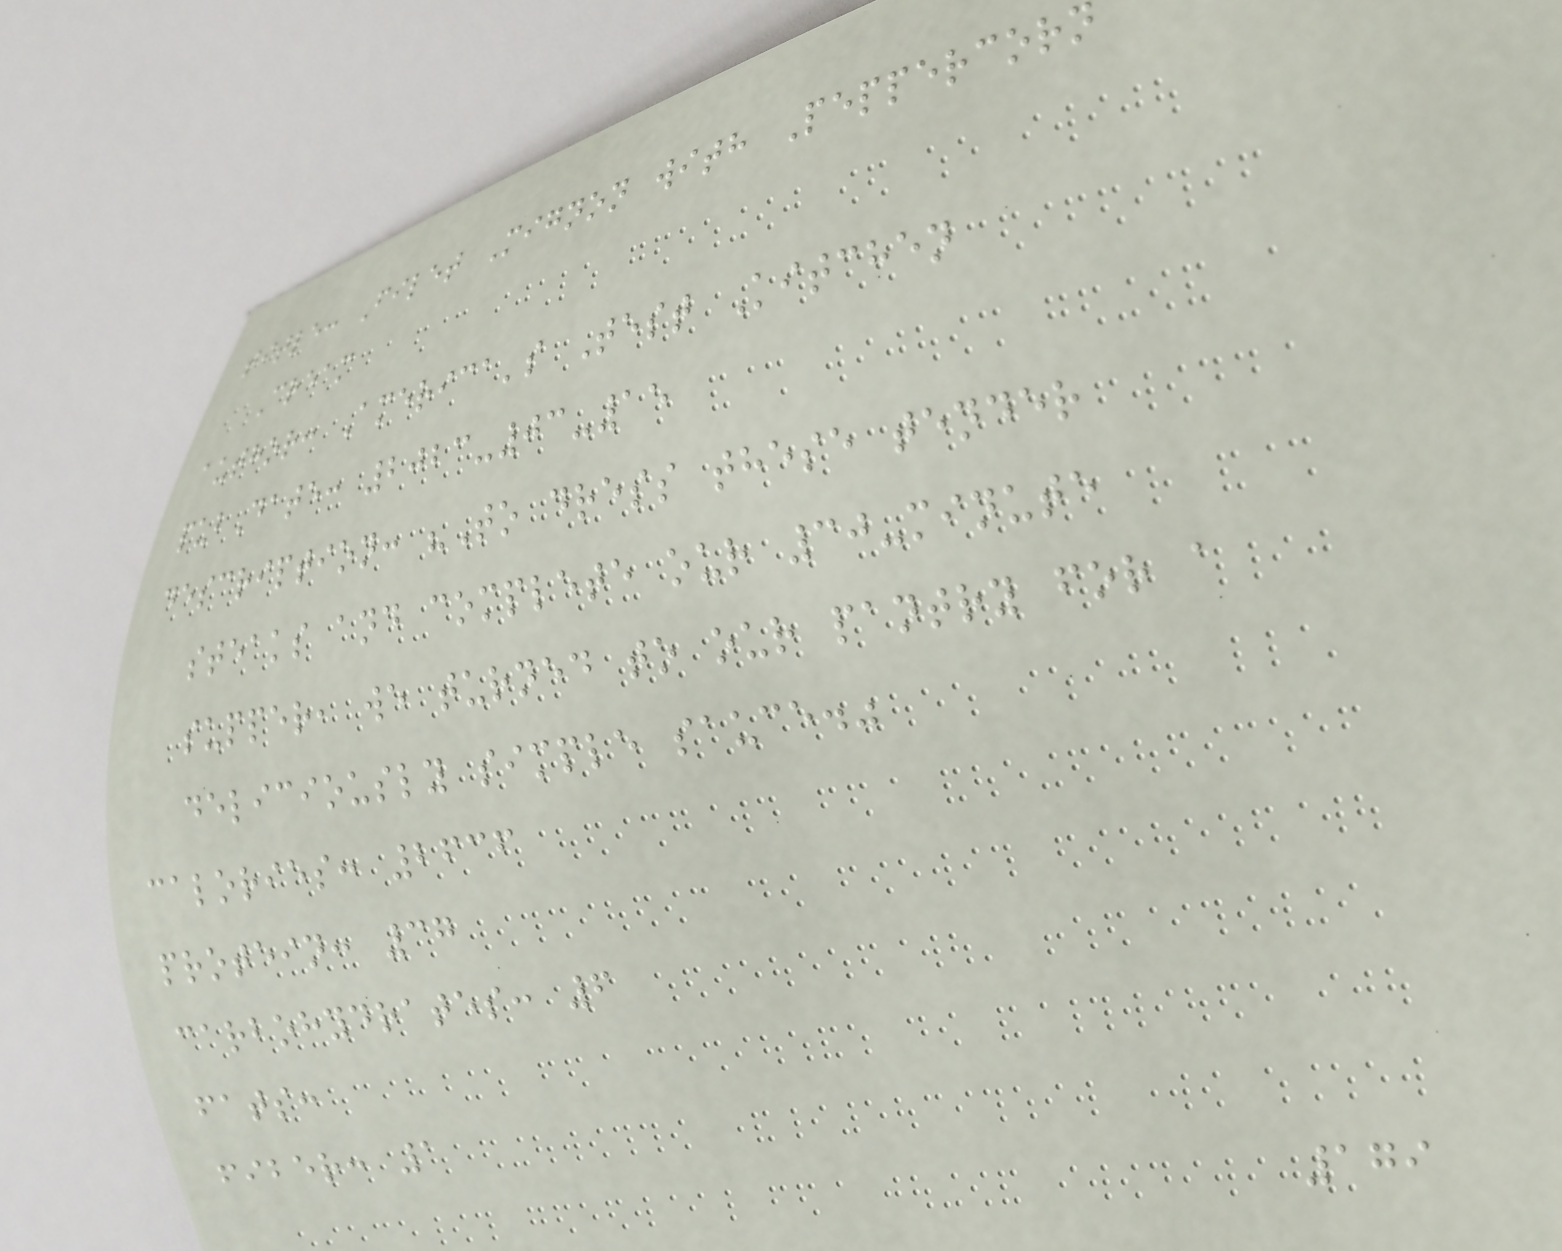title: Filet Mignon with Peppercorn
Cream
author: America's Test Kitchen
pubDate: 2023-03-15
description: "To dress these tender
steaks and complete our 30-minute
supper, we turned to our pantry for a
deliciously simple sauce."
calories: 2636
protein: 37
carbohydrates: 6
fats:
fiber: 1
179
